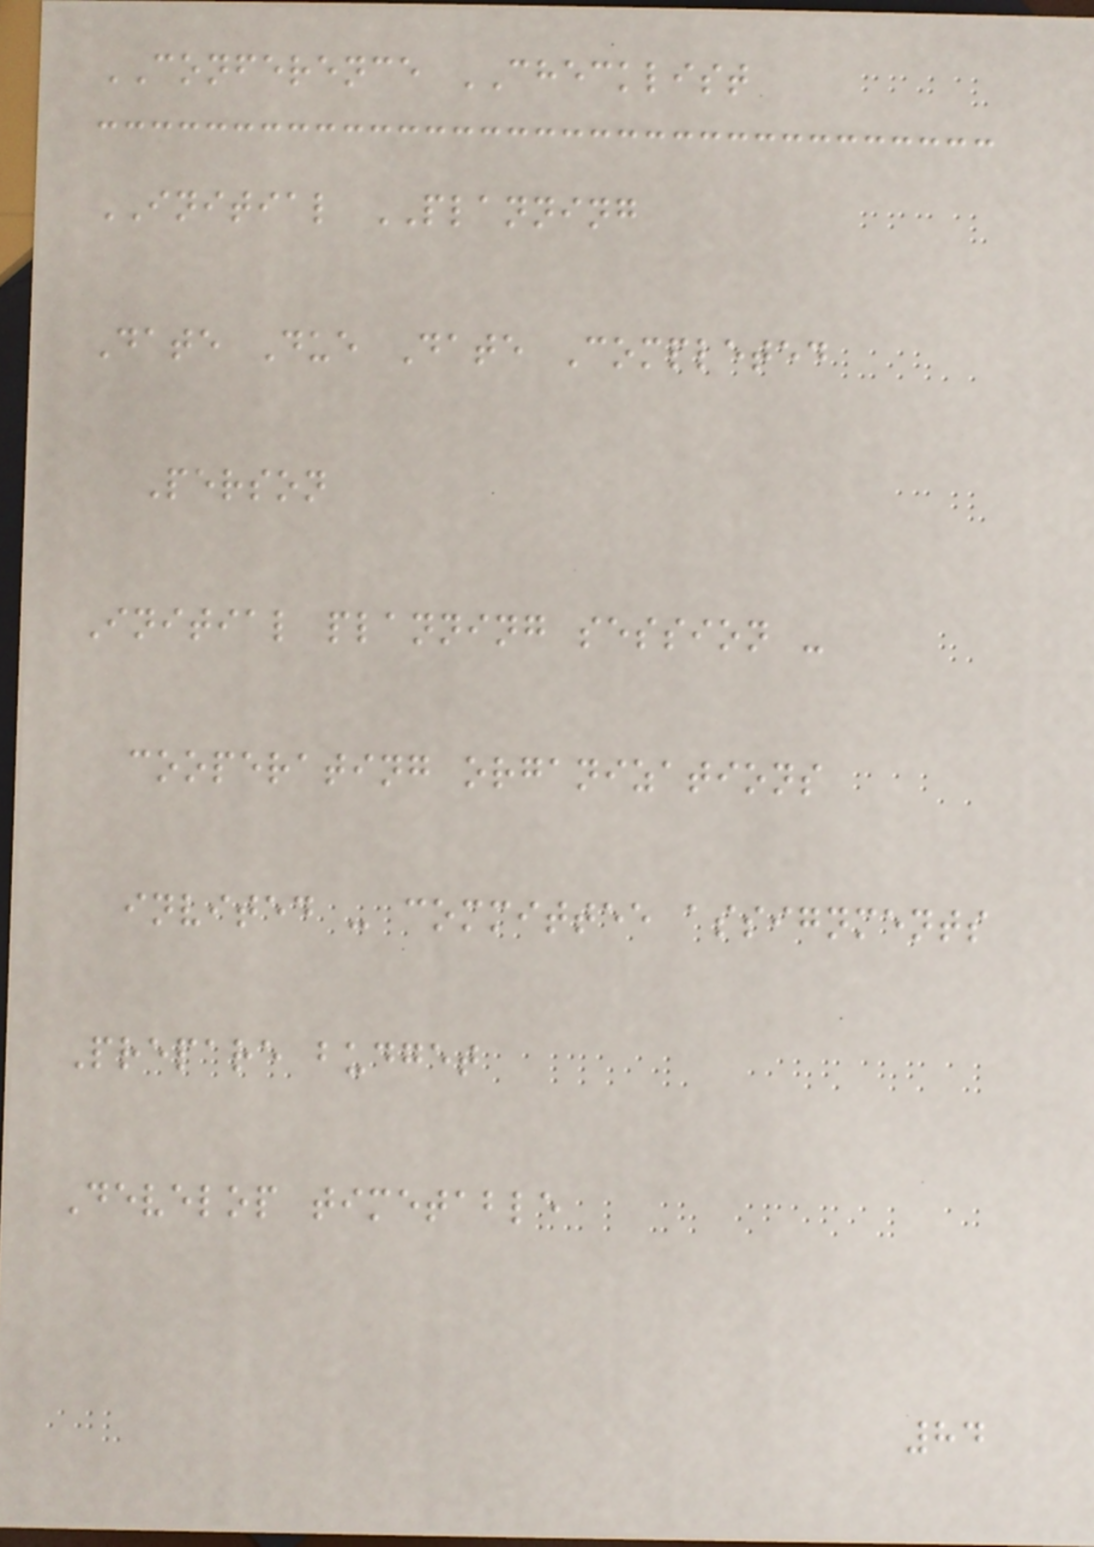CONFERENCE CHECKLIST
INITIAL PLANNING
Date Due Date Completed
Person
Initial planning session -
cooperating organizations
invited - committee assignments
Prepare budget
Develop timetable
84
